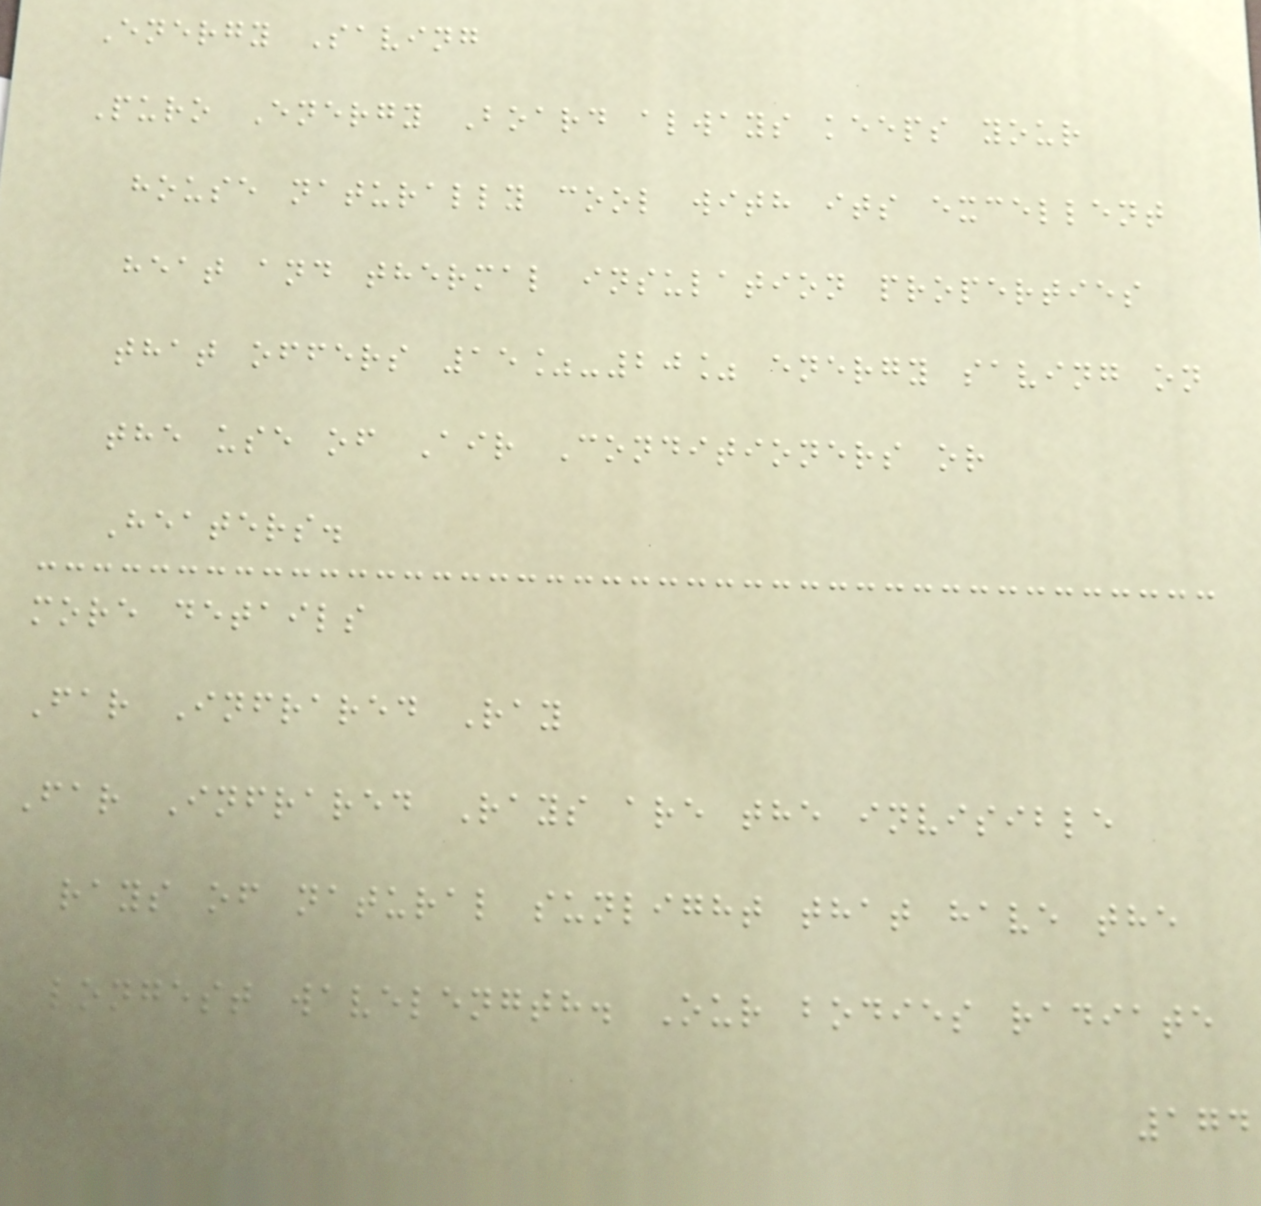Energy Saving
Puro Energy Board always keeps your
house naturally cool with its excellent
heat and thermal insulation properties
that offers 15%-20% energy saving on
the use of Air Conditioners or
Heaters.
more details
Far Infrared Ray
Far Infrared Rays are the invisible
rays of natural sunlight that have the
longest wavelength. Our bodies radiate
174
